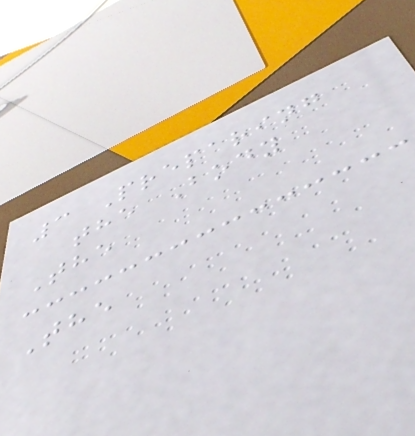3 Preparing
the Body
The
The
